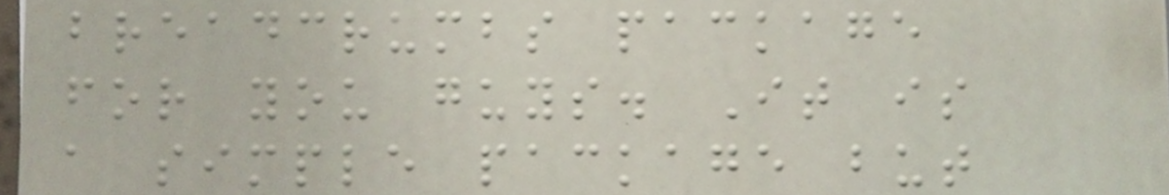breadcrumbs package
for you guys. It is
a simple package but
